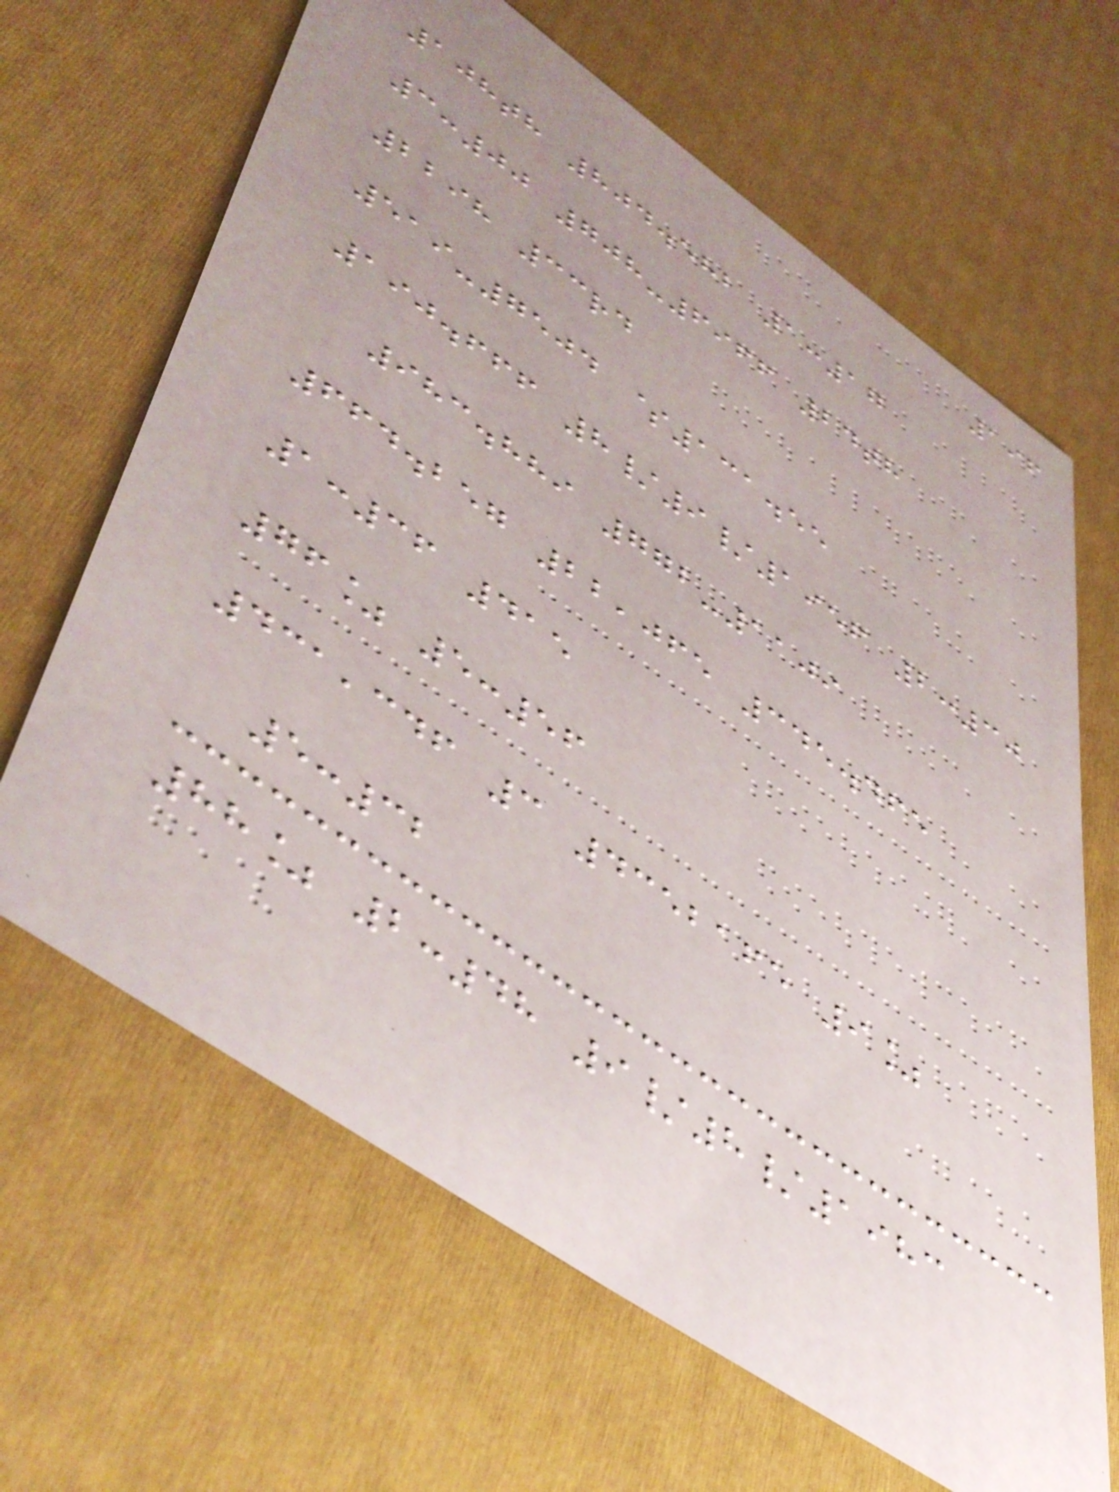196
108th 804.582 1:17
3:00 708-6966 24th
2298 33rd
519-7504 $131.55
190.666 8/9/1956 2:30
983.889 772-1109
664.257 22,065 345.465
1:36 415
76% 5:56
431,346 3 4352165 9%
5:32
88% 2:48 9/8/1983
